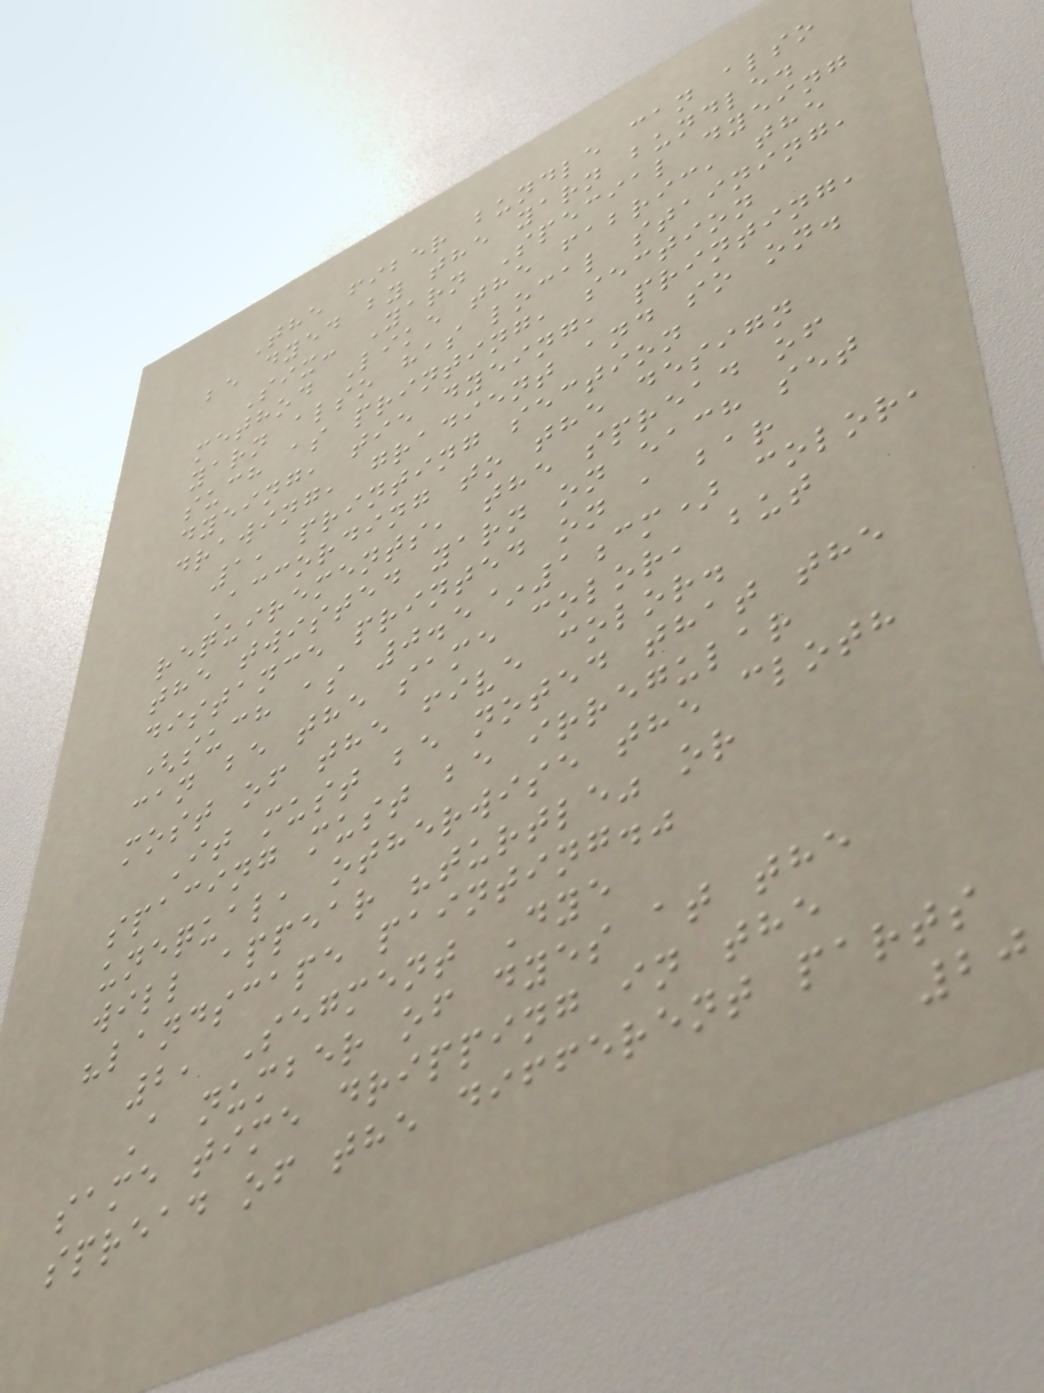The fiber bundle can also
be dyed by the yarn bundle.
Six: Yarn Special dyeing
method Like the fabric, the
yarn also has local staining,
such as printing, section
dyeing, tie dyeing, printing,
drawing, gradient and so on.
1, printing section
According to the design
requirements, the spread of
the twisted yarn on each set
distance printed on a bar
(such as 0.5~1cm) color,
can be the same color, but
most of the five color.
It must be noted that the
spacing must be irregular
unequal, otherwise the cloth
will appear "turtle" or
"landscape painting."
2, Segment Dye
A number of dyes at the
same time dripping in the
spread of the different parts
20
